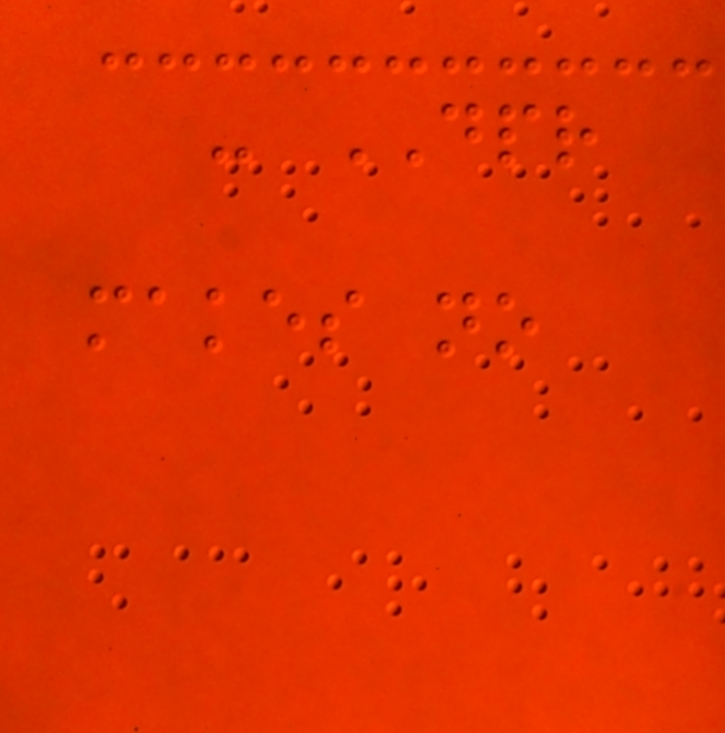- DPR
makes no
